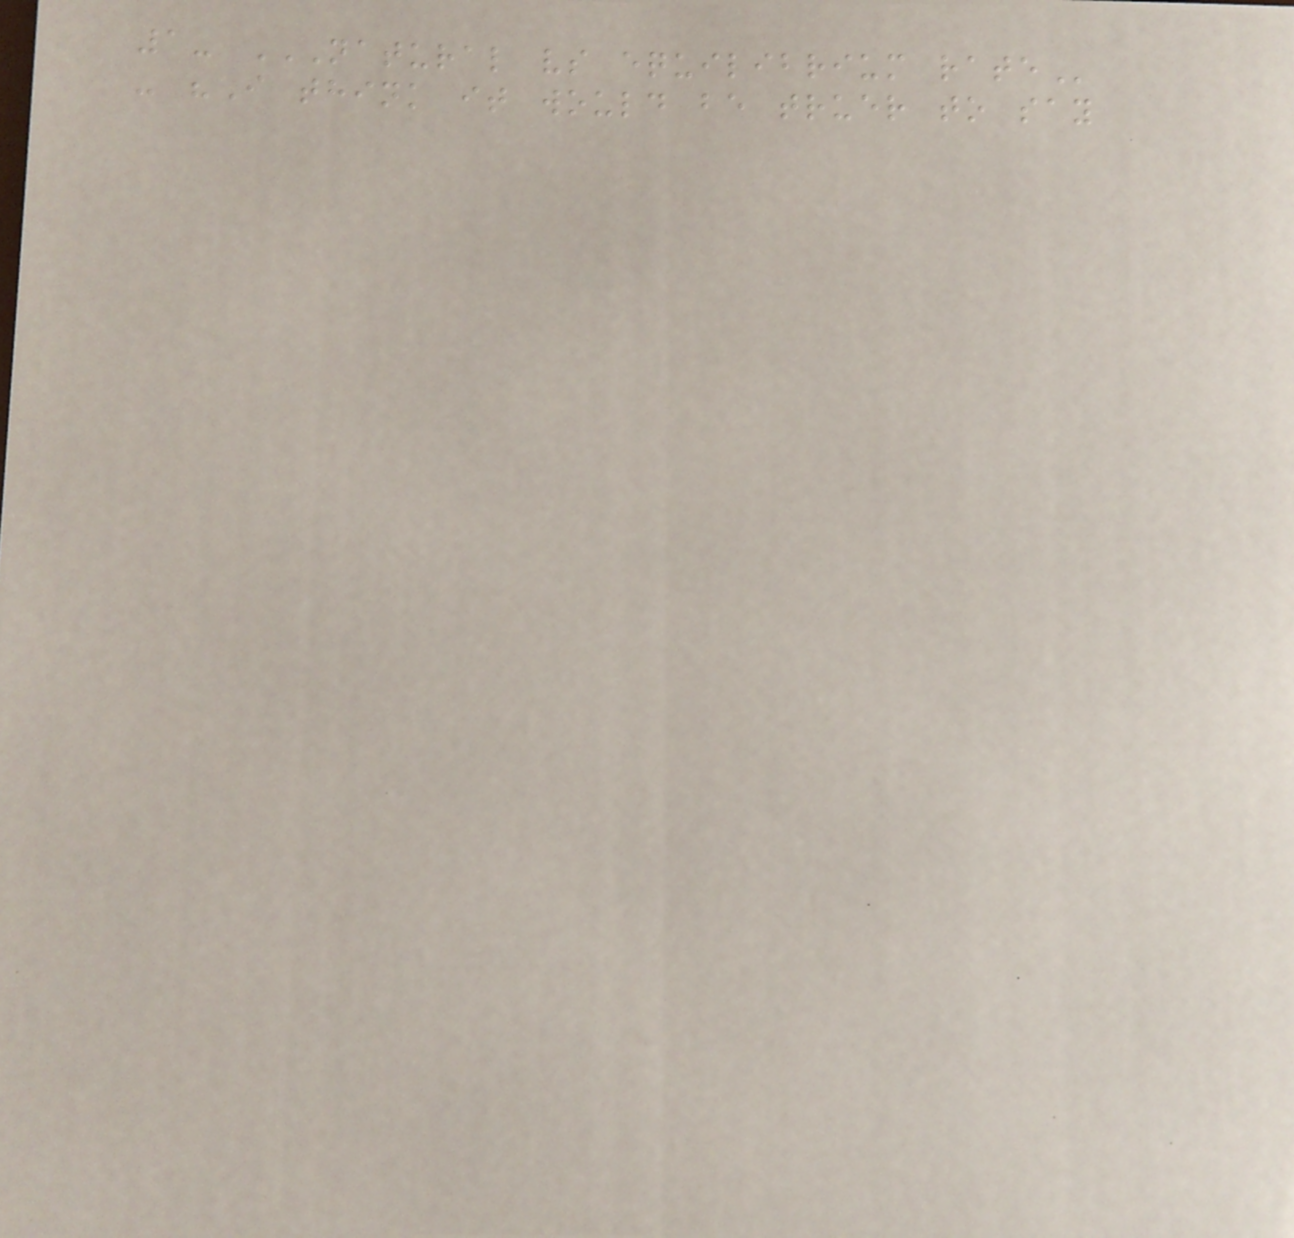1- NATURAL VS EQUILIBRIUM RATE
- "I think it would be truer to say
